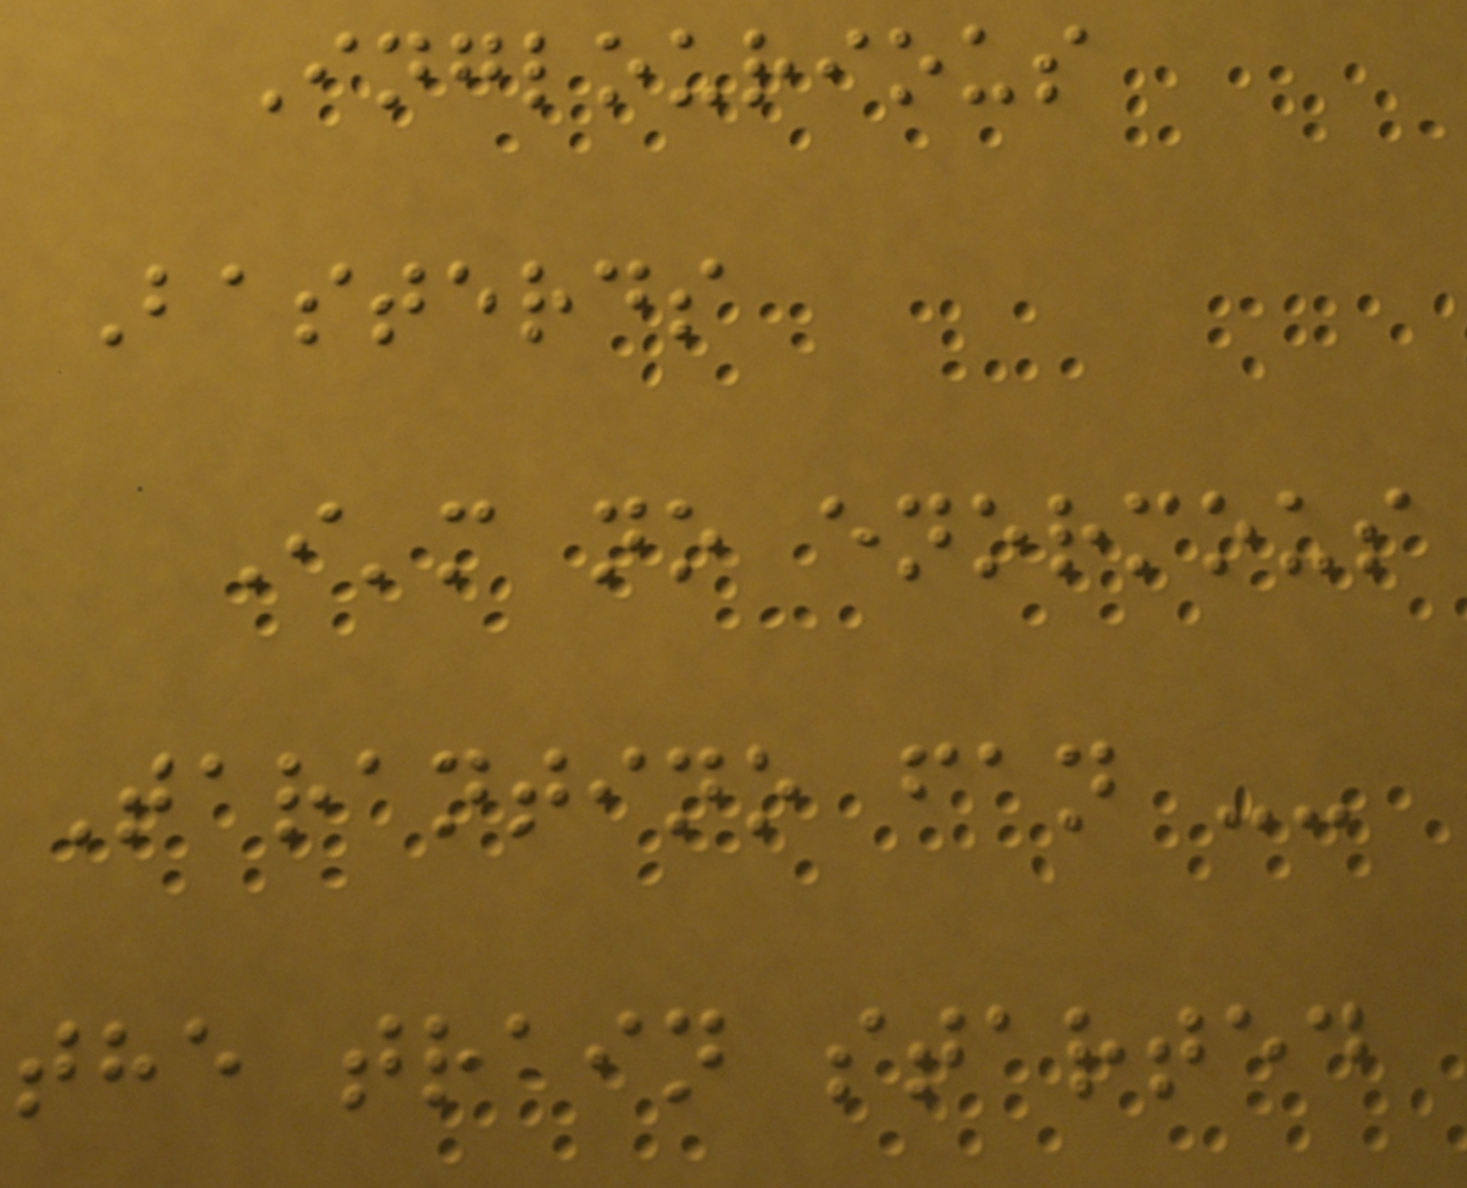Inglourious
Basterds
I'm no enormous
Tarantino fan --
the train started
